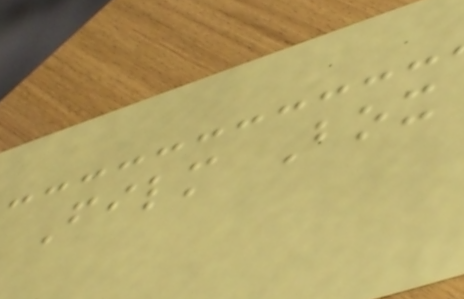Film Box
